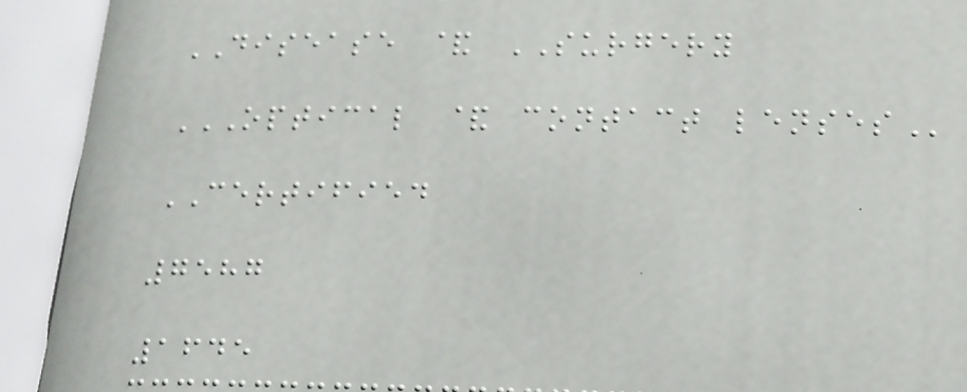DISEASE & SURGERY
OPTICAL & CONTACT LENSES
CERTIFIED
7587
1645
